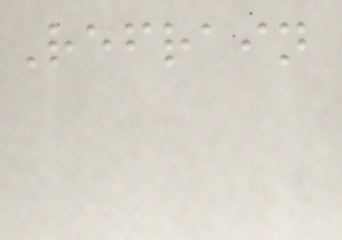Refrain
